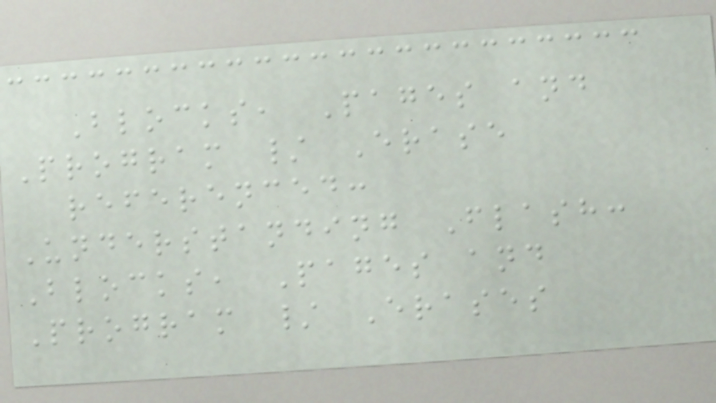Blocks, Pages and
Program / Erase
referenced:
Understanding Flash:
Blocks, Pages and
Program / Erases
